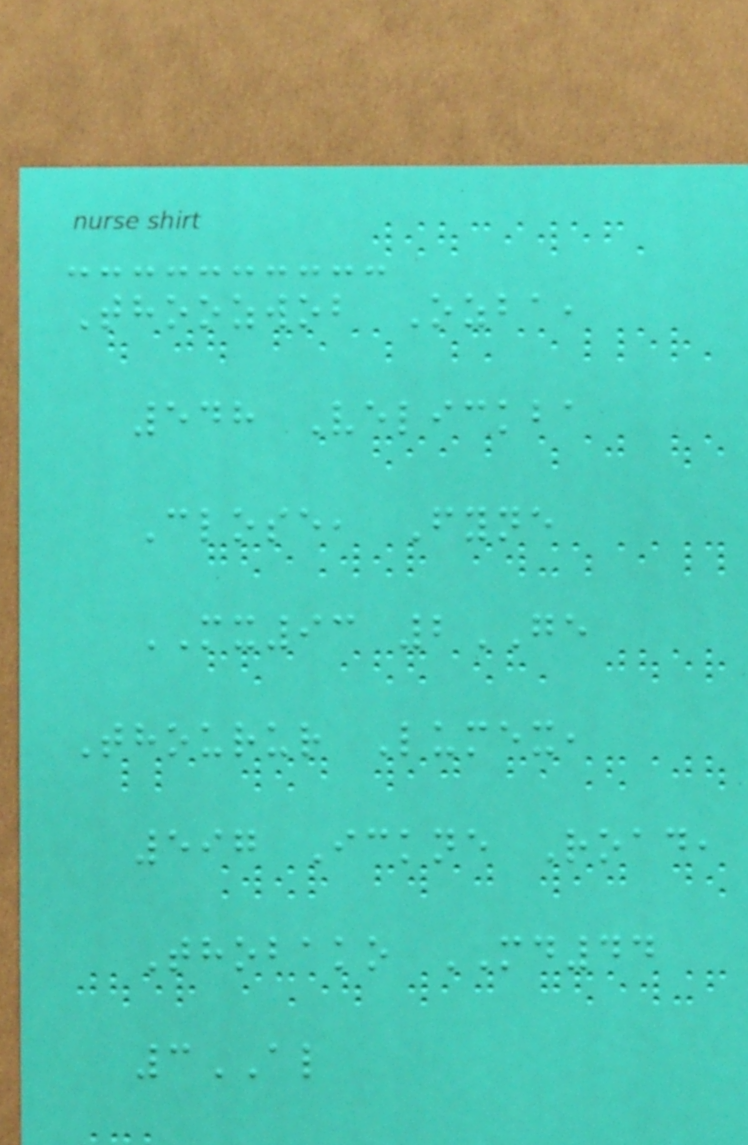Thoozwob Ozba,
548 Velickba
Close, Fyne
MX93 2GE
Thourur Lumex,
597 Ickne Road,
Thobako MD44
3AL
